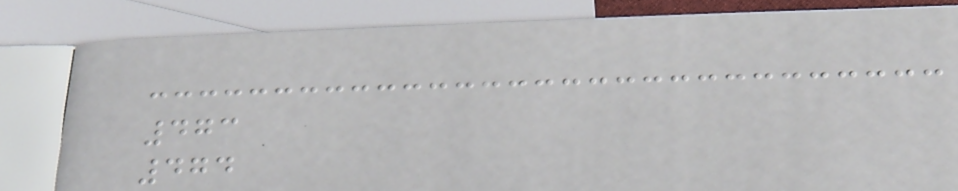473
474
